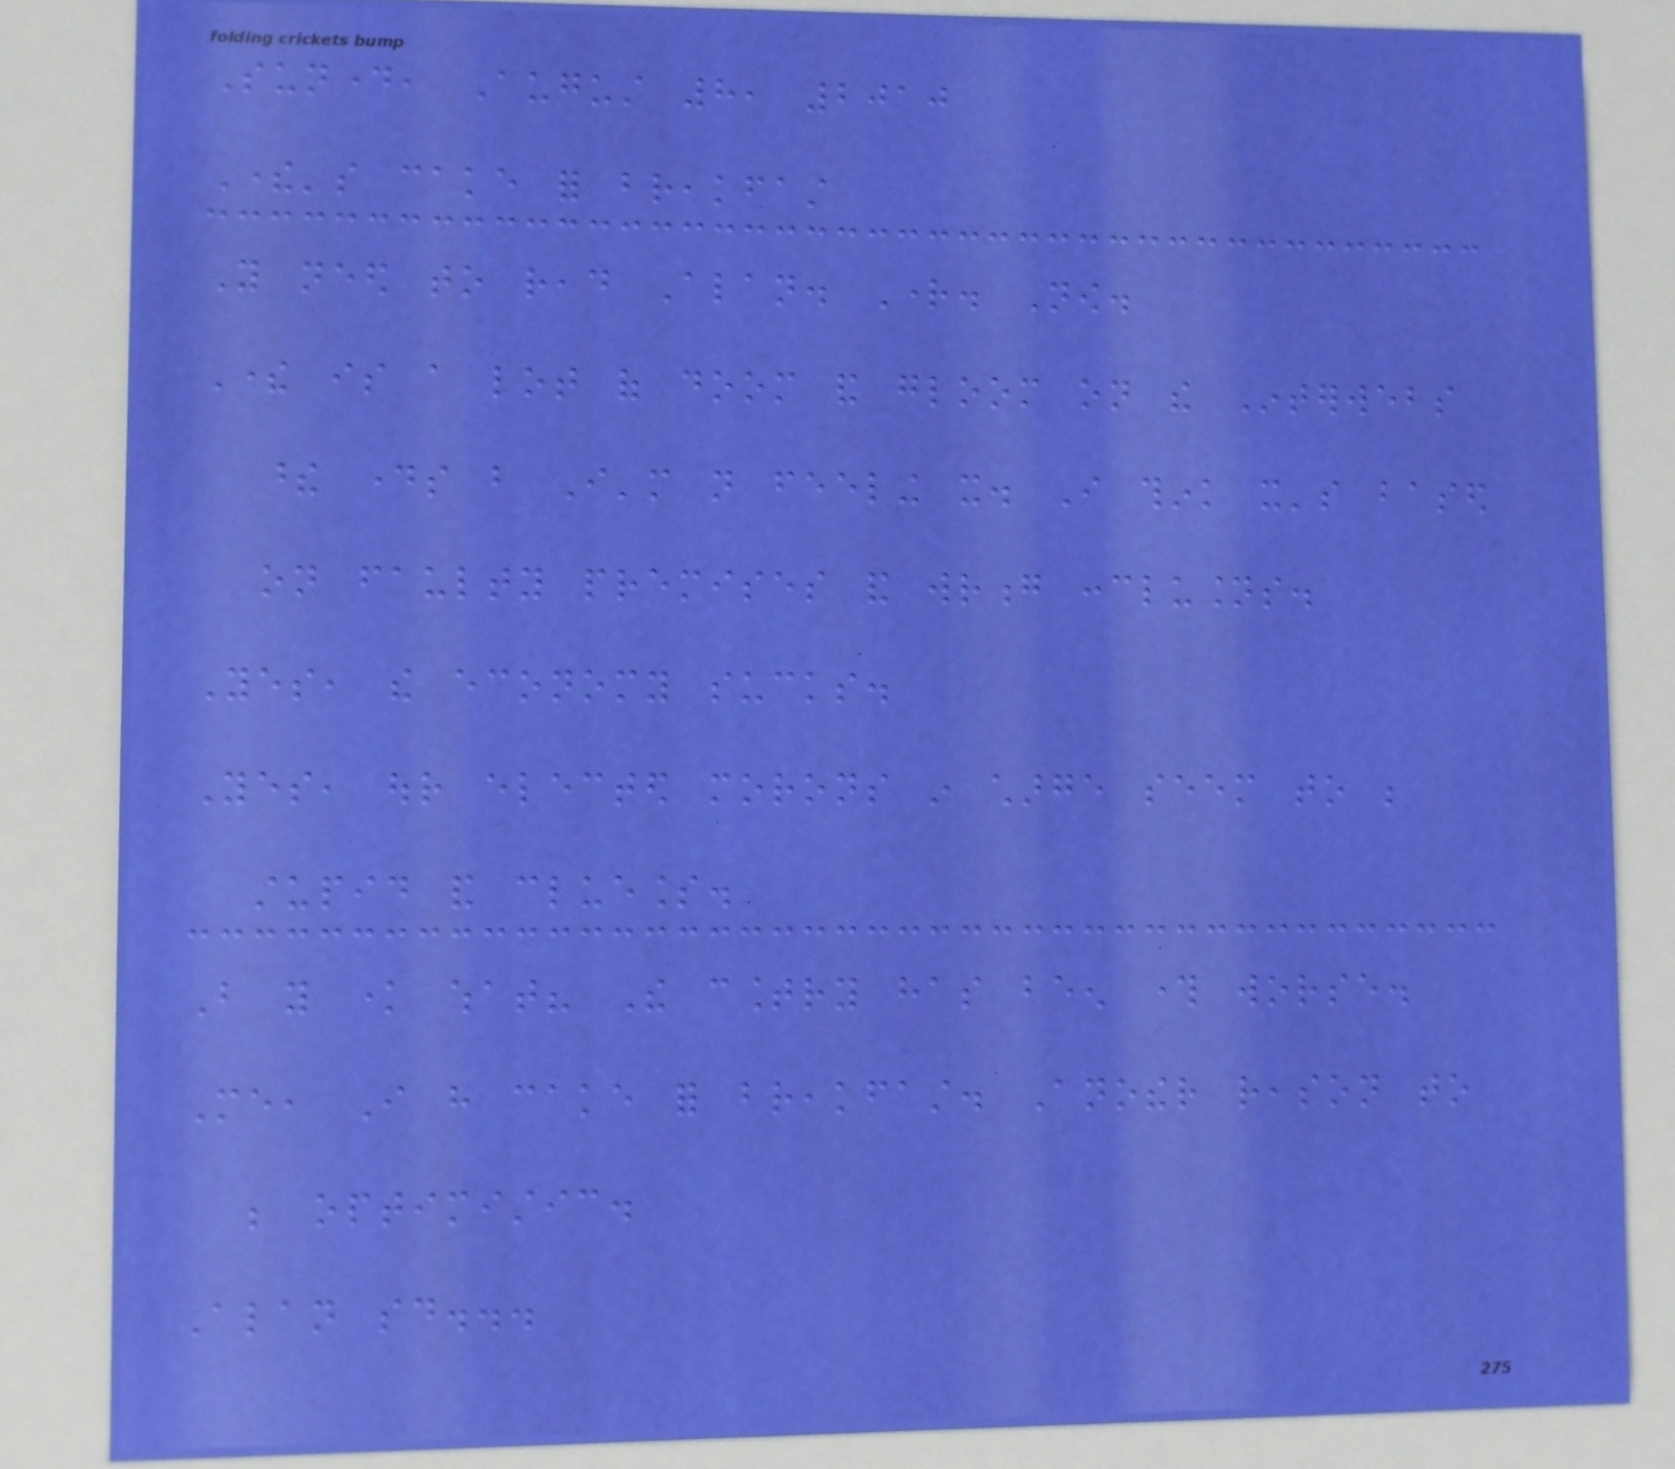Sunday, August 8, 2010
There's cake for breakfast
You need to read Alan. Right. Now.
There is a lot of doom and gloom on the Interwebs
these days but I'm not feeling it. I think it's based
on faulty premises and wrong conclusions.
Yes, the economy sucks.
Yes, our elected morons in charge seem to be
stupid and clueless.
But you know what? The country has been through worse.
Me, I have cake for breakfast. Another reason to
be optimistic.
Alan said...
